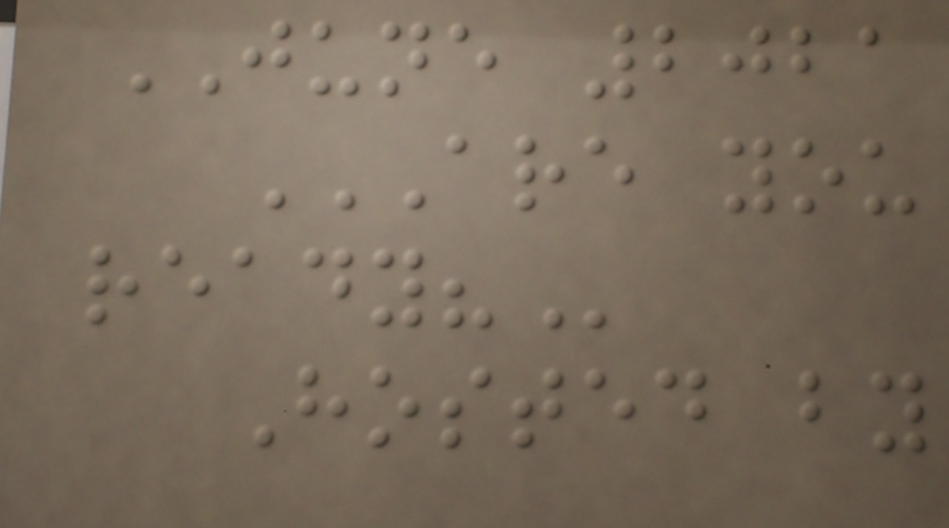JUNE 2021
ARE YOU
READY?
Hosted by
